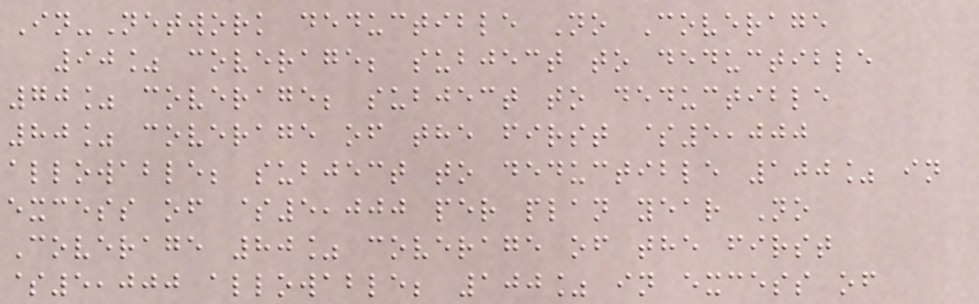In-Network deductible No Coverage
90% coverage; subject to deductible
70% coverage; subject to deductible
80% coverage of the first $5,000
allowable; subject to deductible 100% in
excess of $5,000 per plan year No
Coverage 80% coverage of the first
$5,000 allowable; 100% in excess of
